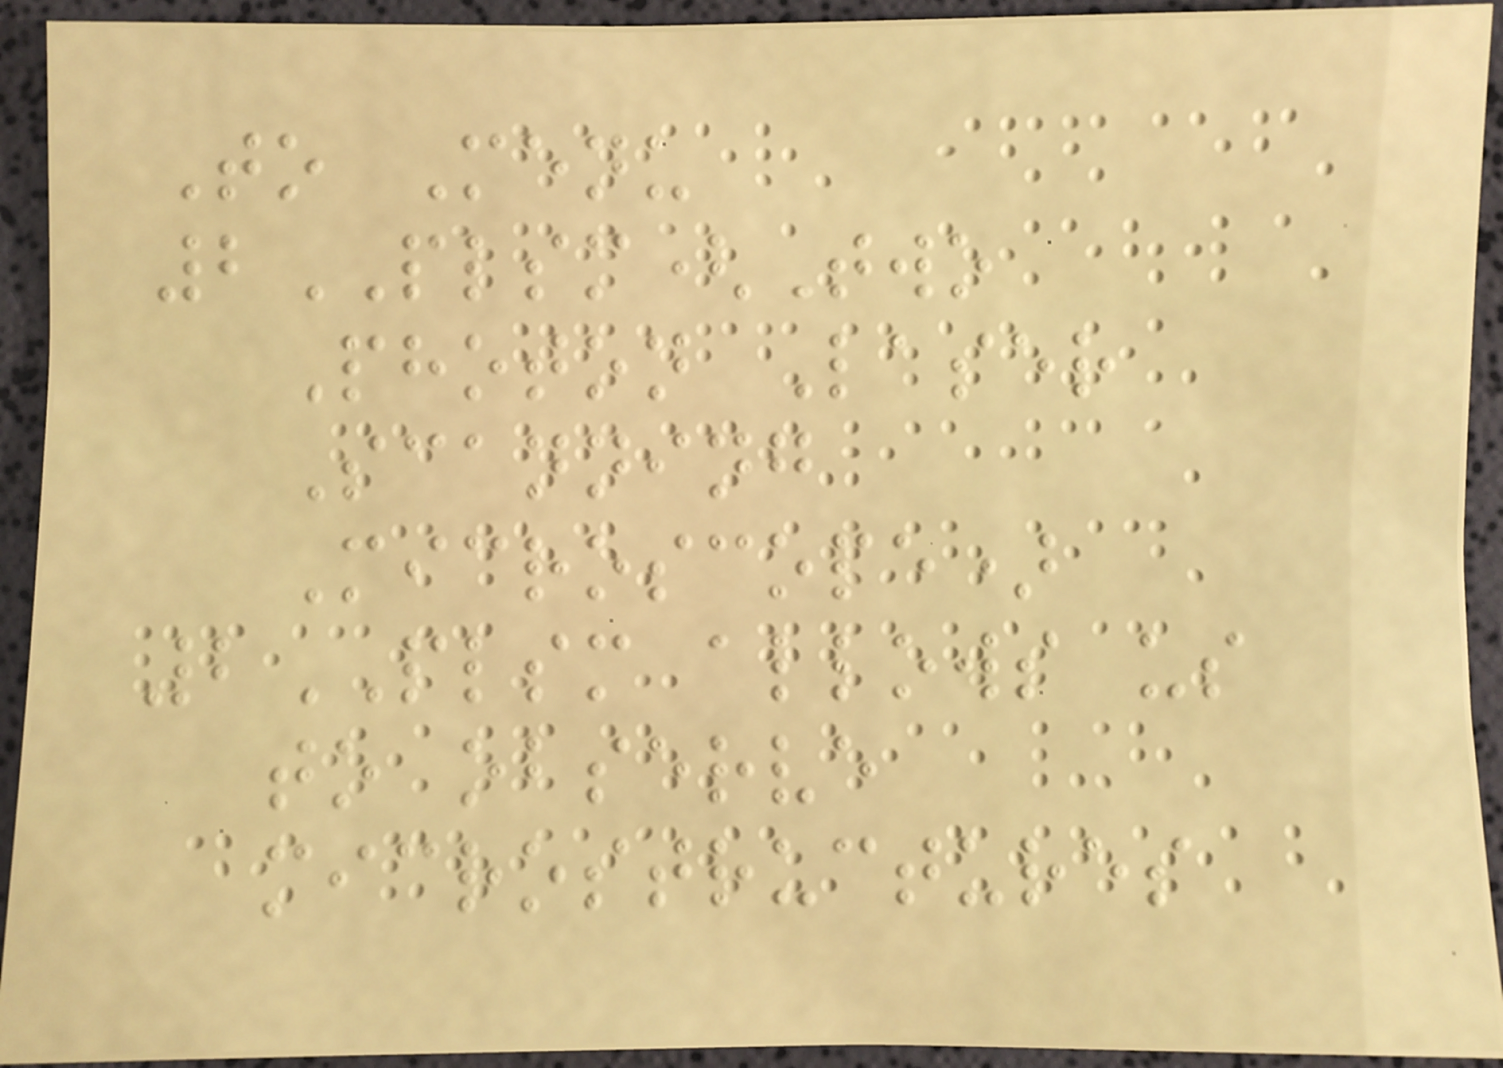To Menu
2PLSM(Two
Photon Laser
Scanning
Microscope)
2PLSM allows us
to observe
microstructures
